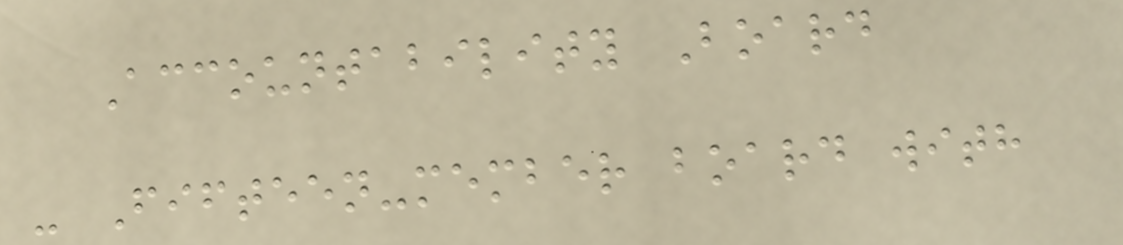Accountability Board
- Fifteen-member board with
